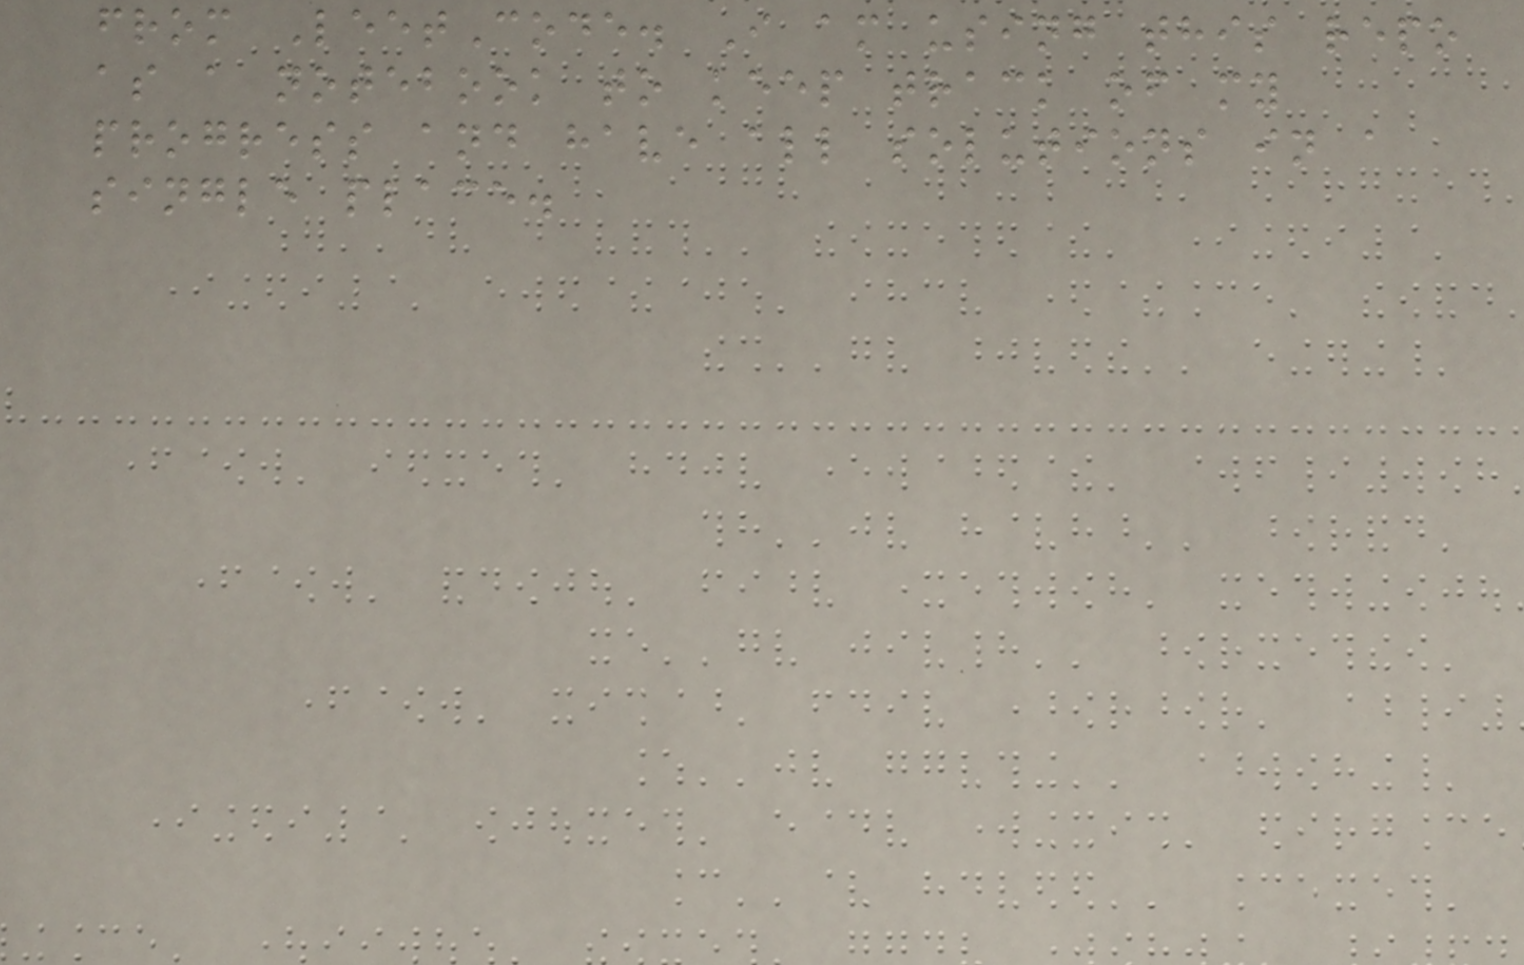from LeetCode. I am using this repo
as a notebook to keep track of my
progress and have all solutions in a
single place.
